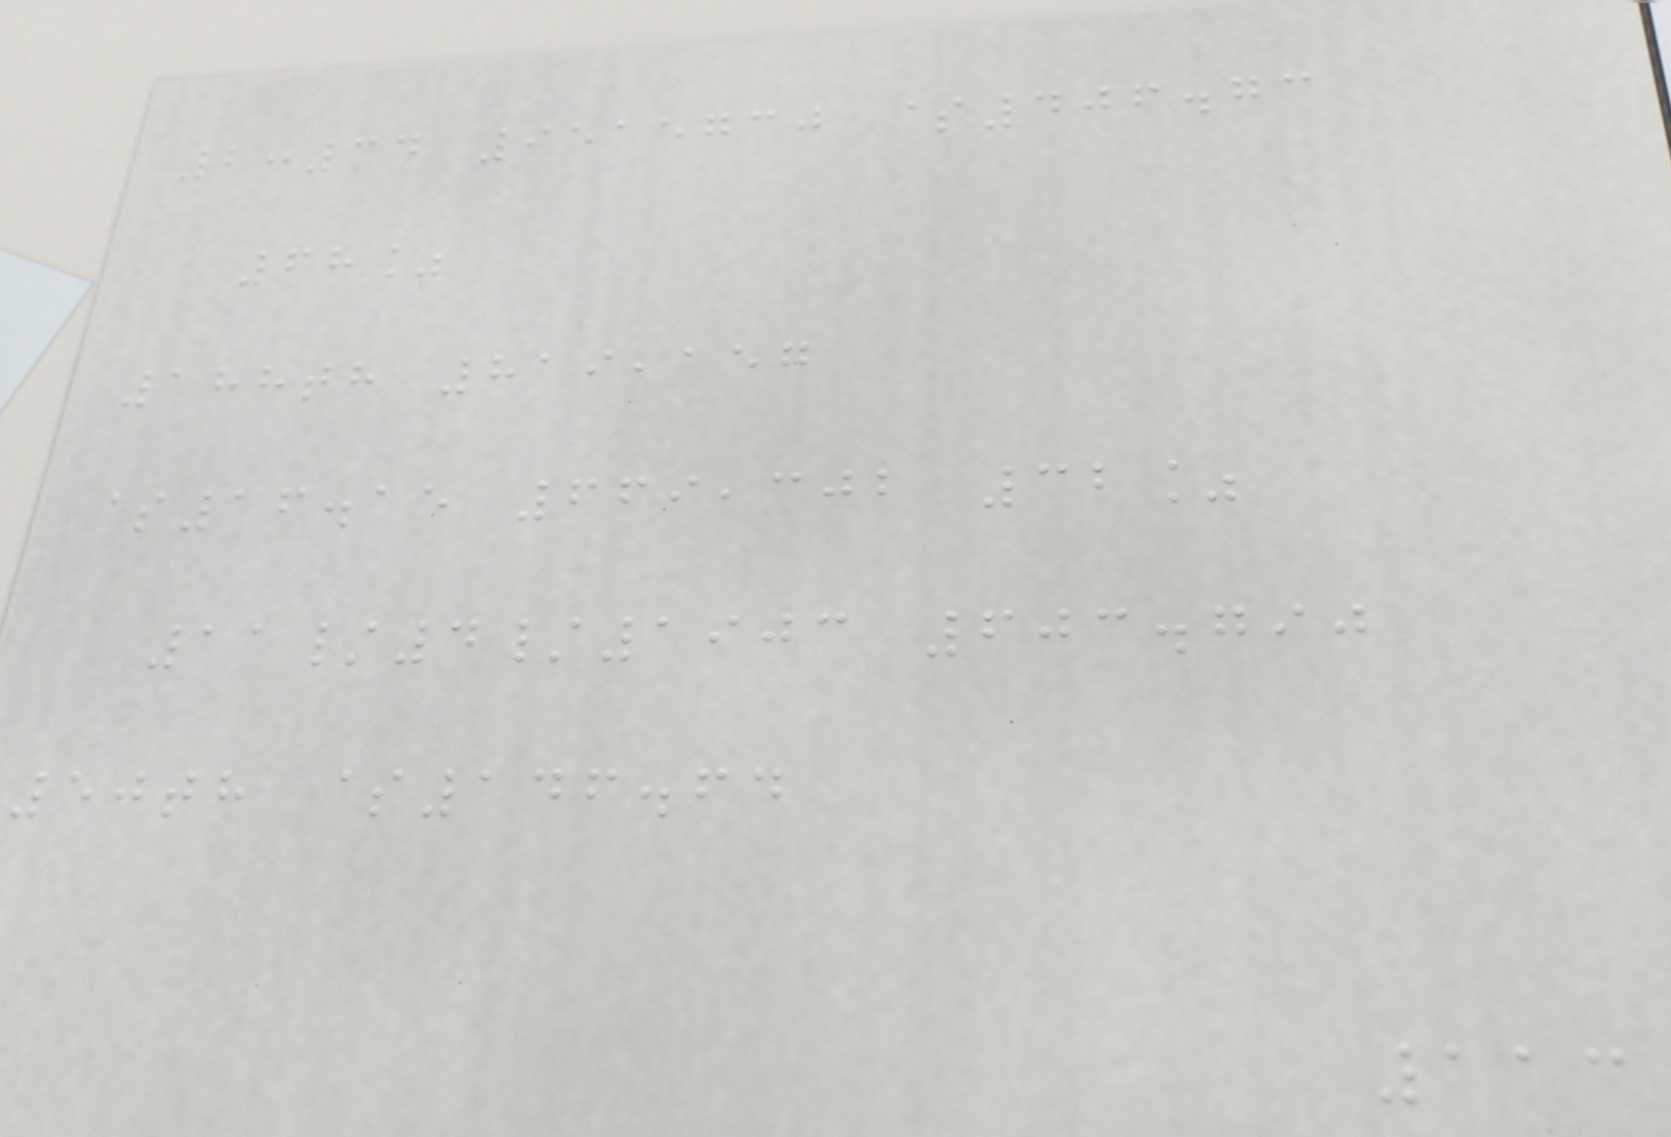2:34 9515730 $406.73
68%
188th 819,157
$16.15 669,302 32%
11/4/1903 603.790
50th $146.64
113
